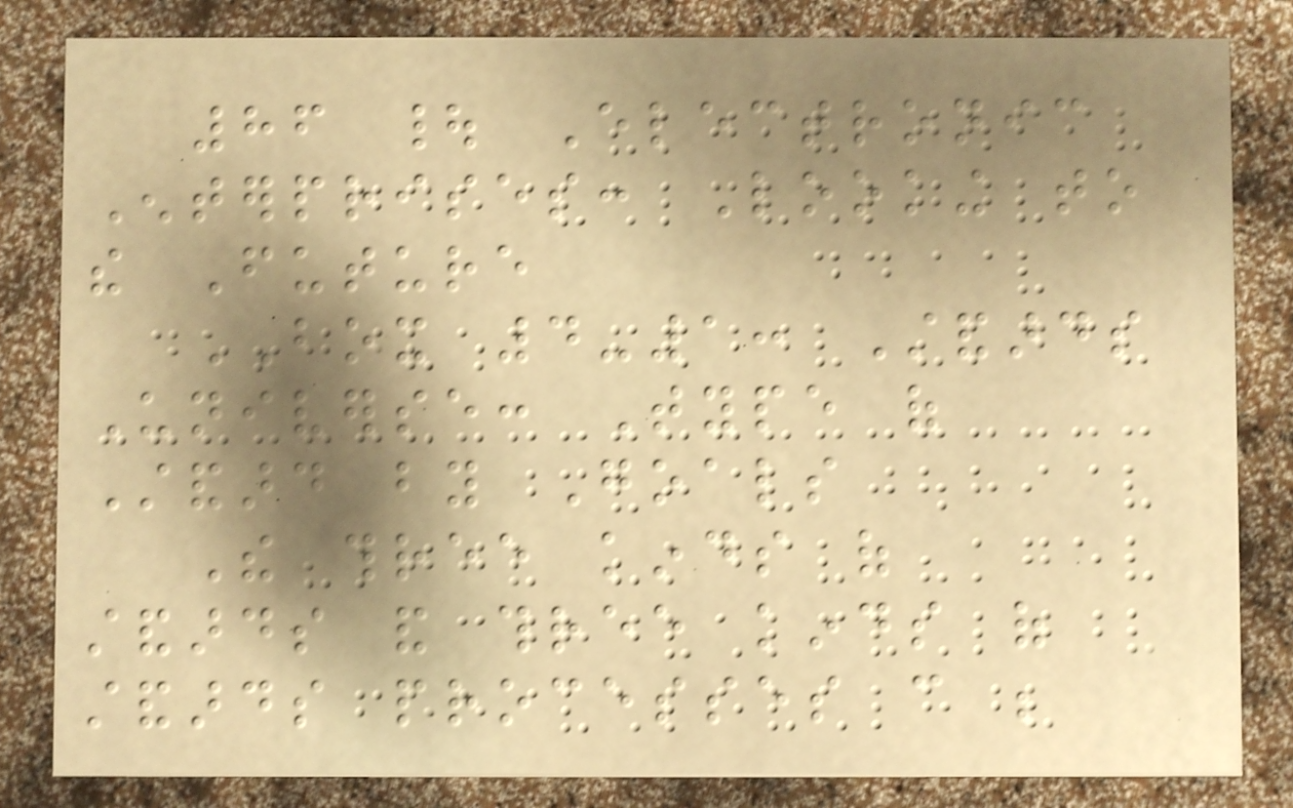86 | Electronic
Enterprises: Looking to
the Future
BOX 4-1: Standards
Universe: Type of
Standard by Goals
The three kinds of
standards and three kinds of
standards processes can be
